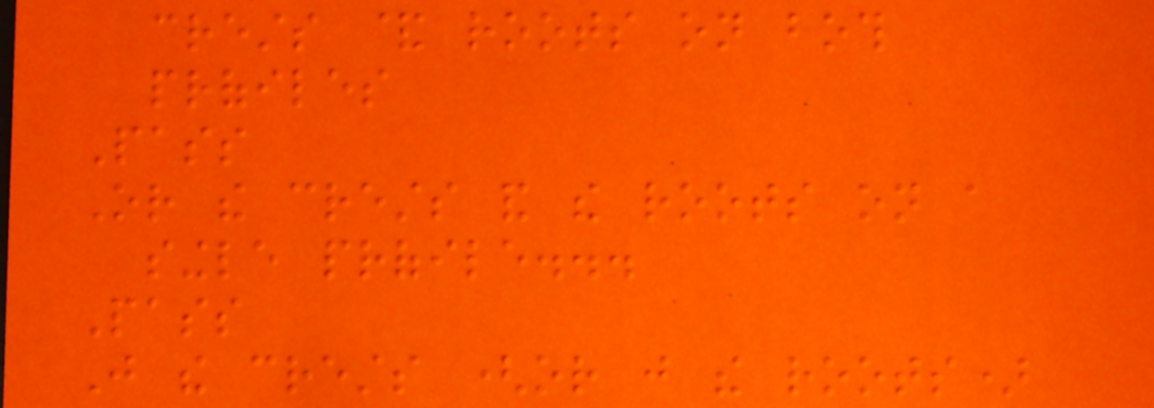crests & roots on both
profiles
Pass
Or the crests and the roots on a
single profile...
Pass
Just the crests (or just the roots)
